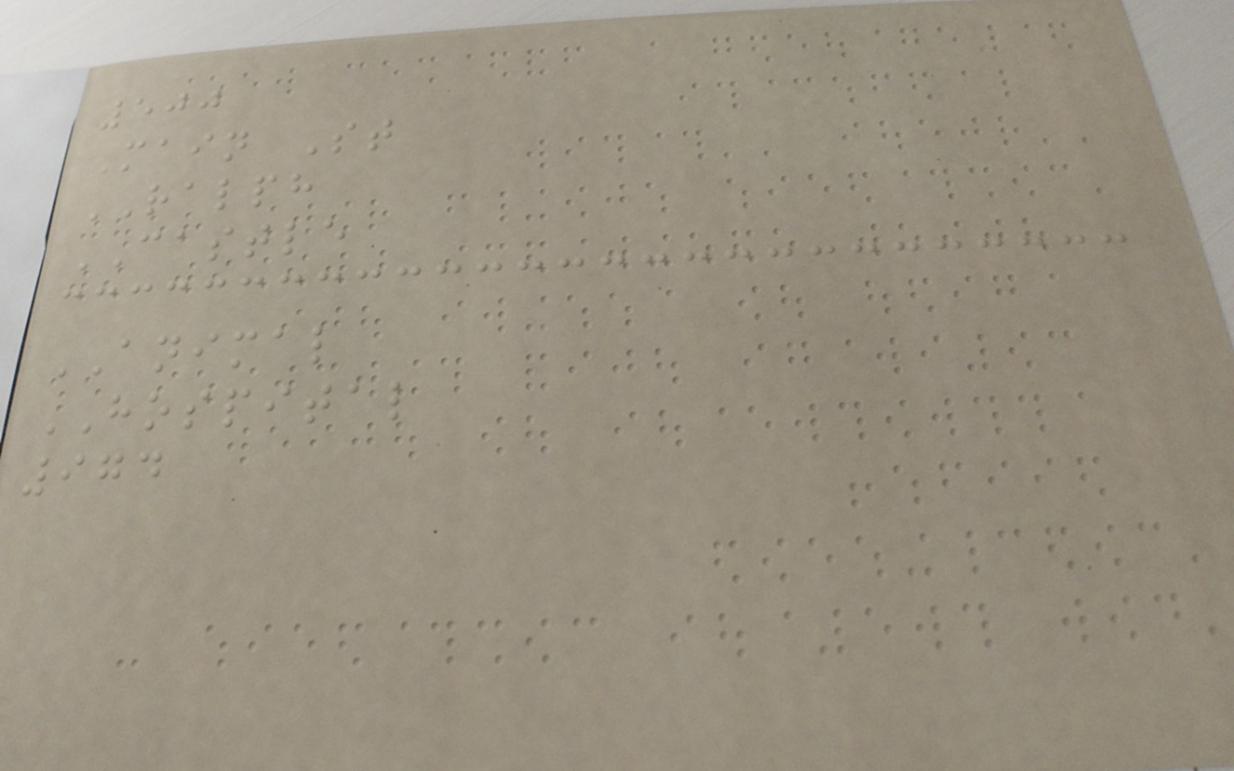500
Main St
RALPH
CASTLE
ANIMAL
HOSPITAL
974
